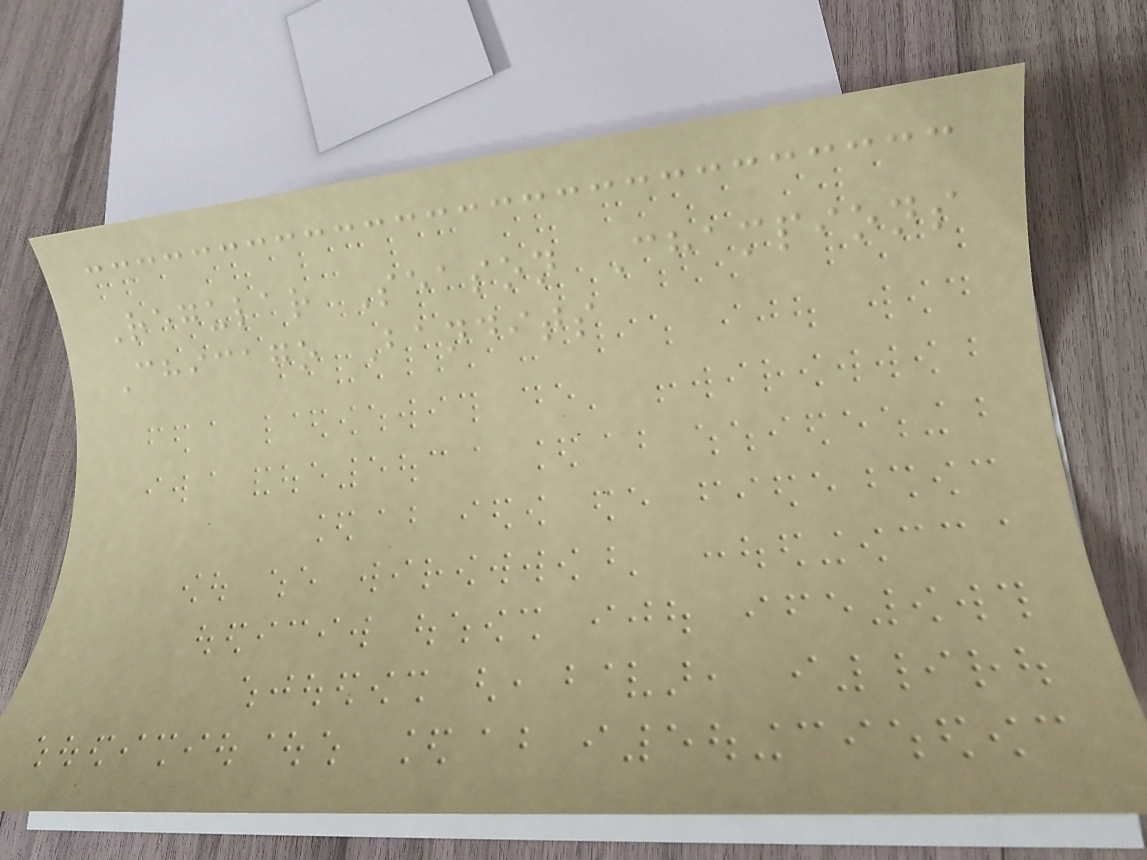Regular Season Champions
Chicago Bandits
